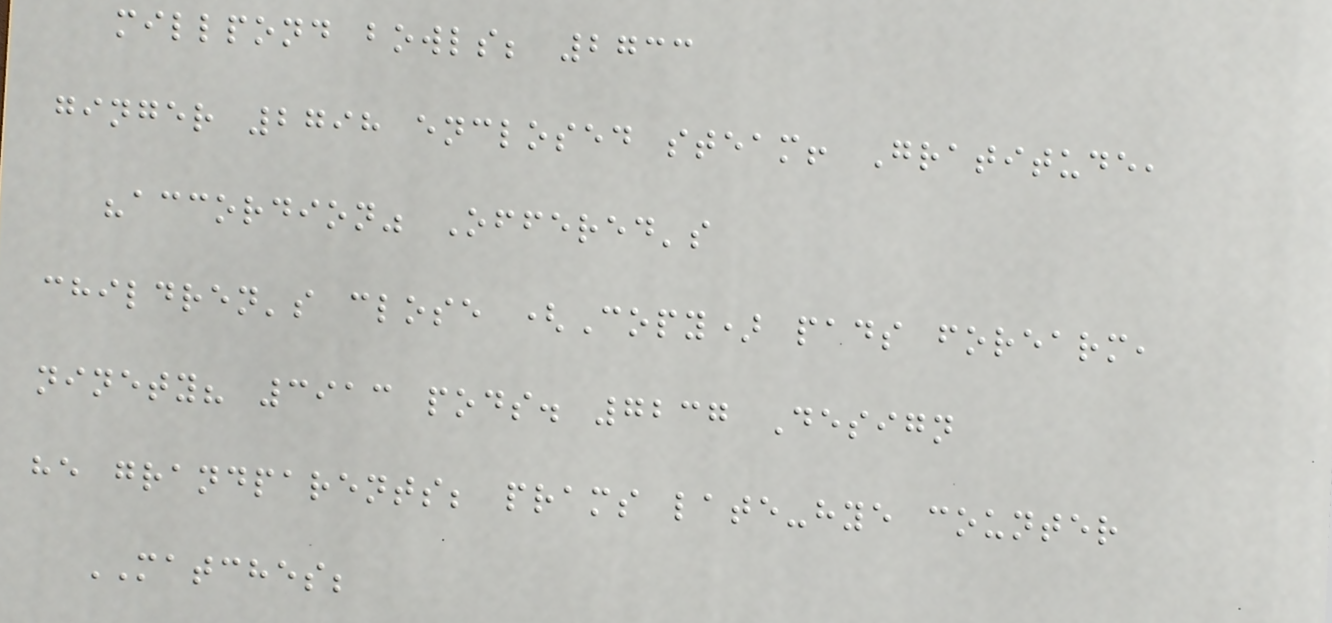millpond bowls; 2733
ginger 2798 enclosed steam! Gratitude,
"accordion" Offered's
children's close (Copy) pads forearm,
ninety? 3913 pods. 7237 Design
he grandparents; prams late-hye counter
MATCHES;
